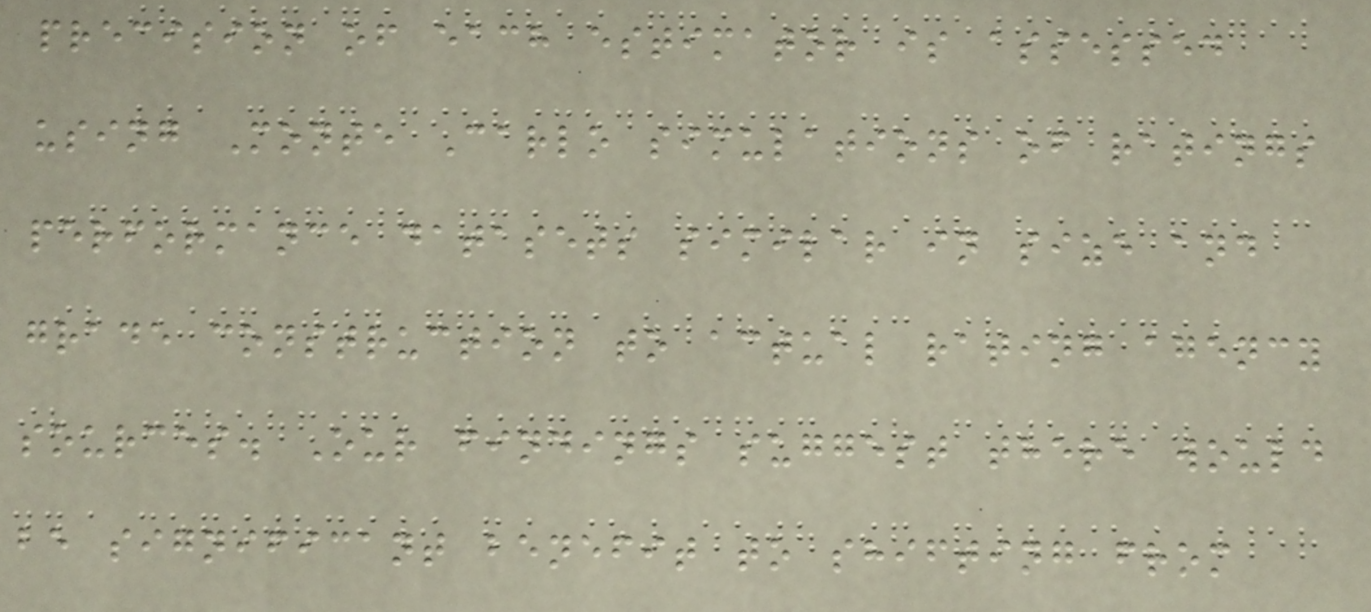precision of each estimator is assessed
using Monte Carlo simulations of ratings
performance datasets similar in size and
grade construction to actual rating agency
sources. Our findings suggest there would
be significant benefit to shifting from
